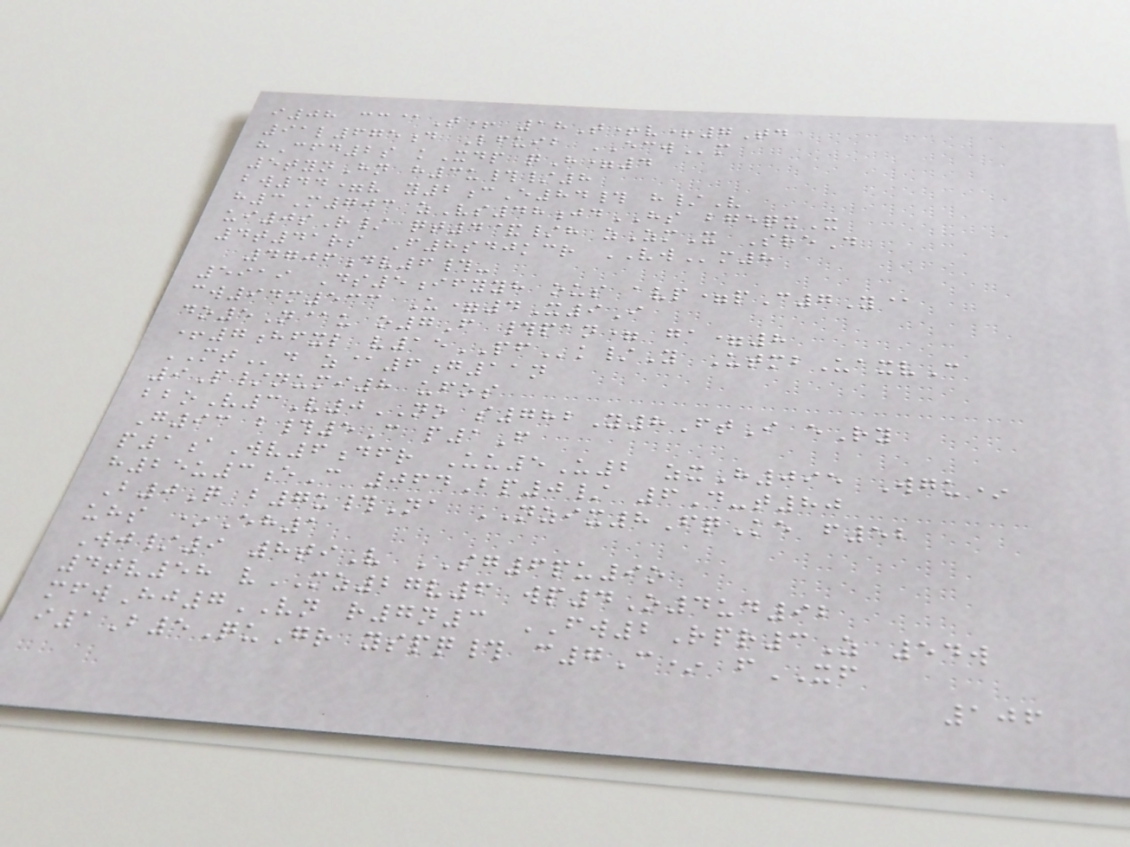i08 cc@T+ 18T+v+7Td
91l675d Lfuib ECWm
hCfd2s kXdp qH=4
5tynHn h3u#/8
bw44=v y2cE84# h/V
h3M703 zVs48jdHS bgeqxX
ui0sR/ qt4&/h zZmX SreD
4t41rs F8sdjkcr VWm8
4706dv6#-
5919 Ds5ifyyh ous avp=pC7Y@
cw94m533 U=4X9I
do5N@u o7F #pan= ga=8
+7hfxl v15PFk/Y UtmbUaxvC
MTd z@6g11n
9P/numi8 ufos
bboV3V0NO s782Y8FtI eRy
G93 b#5C p1F
p1aWv6dfr Uu5U2 zxH095 Wgu*
h25u3eC 064Bp0/ 6D-t80
B0Q b7u#Na NZIX8FqKe f52
uhs *Eh1
Wj/9 8tiV SG6pu9o
4tv58 vMZ27v6 wp4O4ud92
mfwHj7VN r7n3 FW2Rpr3Z 54w
i1B5QuGr yspq# c7C* fXF
106
